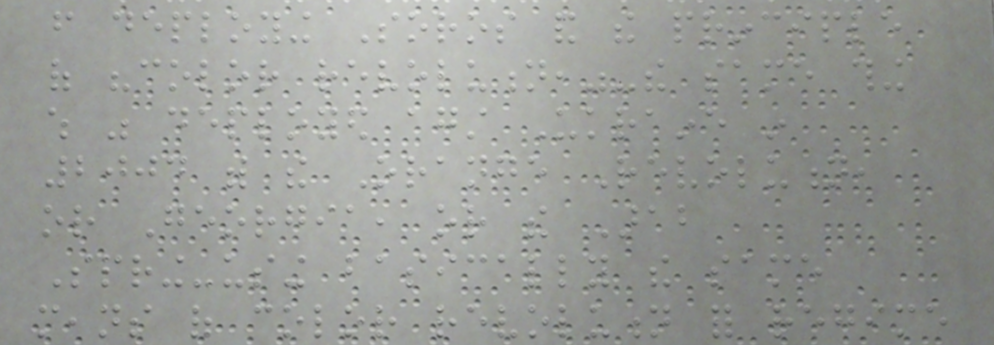from deploying Soros and the principle
of "color revolution,"-the same thing
which was deployed against Ukraine in
2004 with the Orange Revolution,
or Georgia, or the Arab
Spring-using basically the same
means of color revolution for regime
